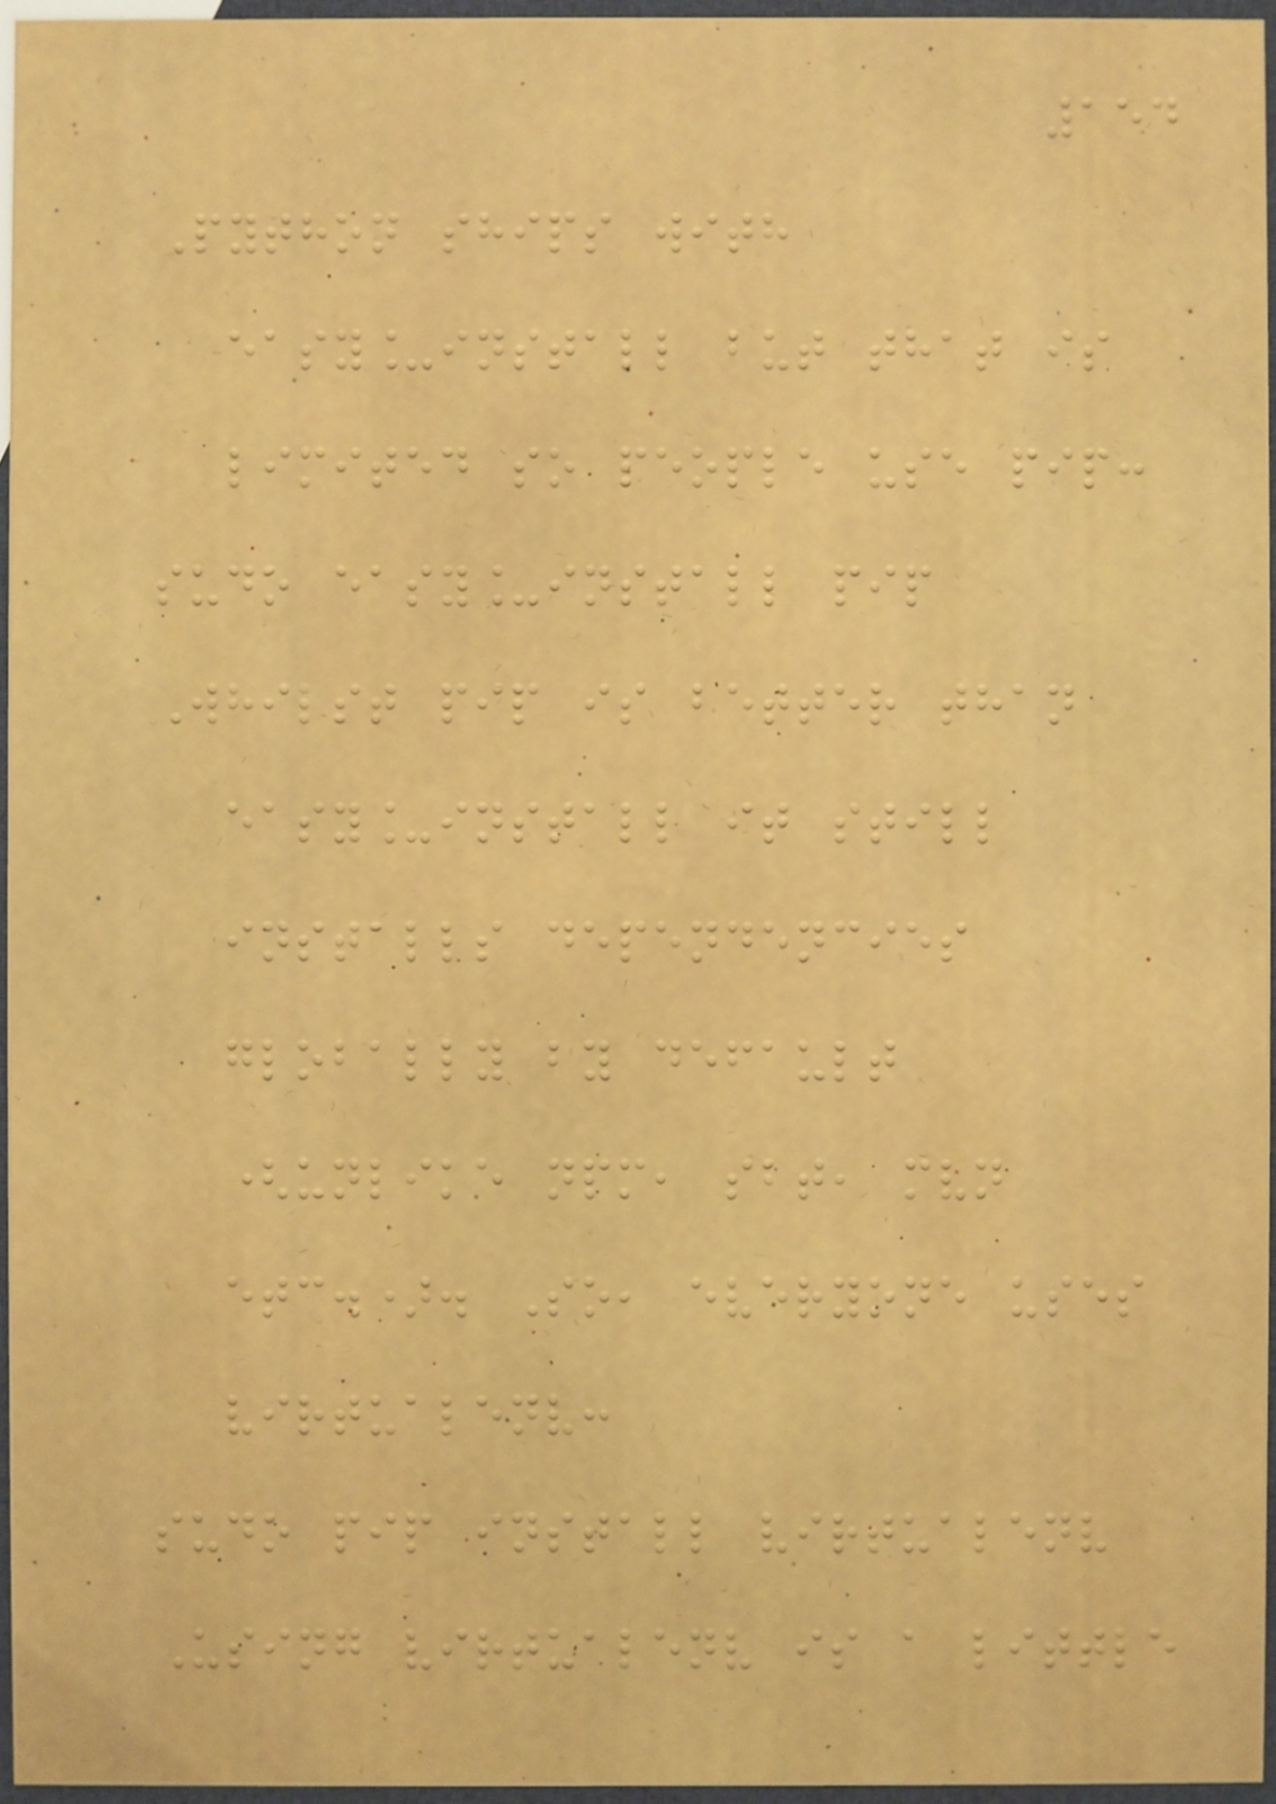154
Python ships with
easy_install but that is
limited so people use pip:
sudo easy_install pip
Whilst pip is better than
easy_install it still
installs dependencies
globally by default
(unlike npm, sbt, mvn
etc.). So, everyone uses
virtualenv:
sudo pip install virtualenv
Using virtualenv is a little
